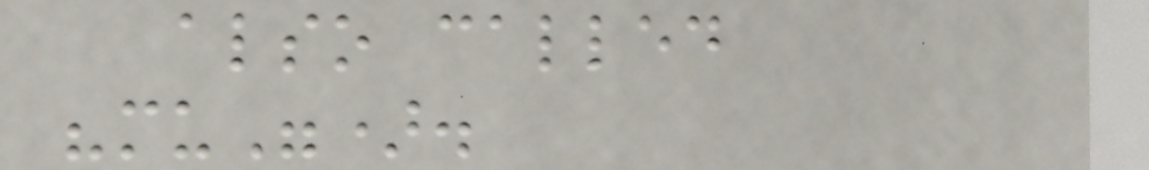also called
"mu").
